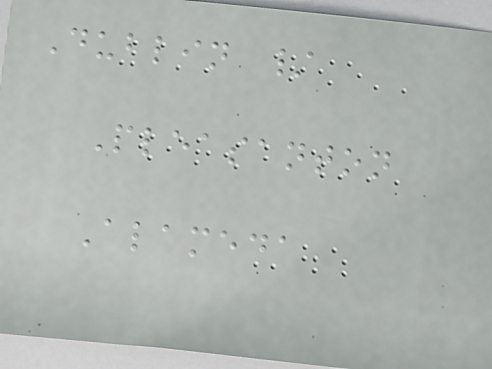Dublin /
Pleasanton
Alameda
